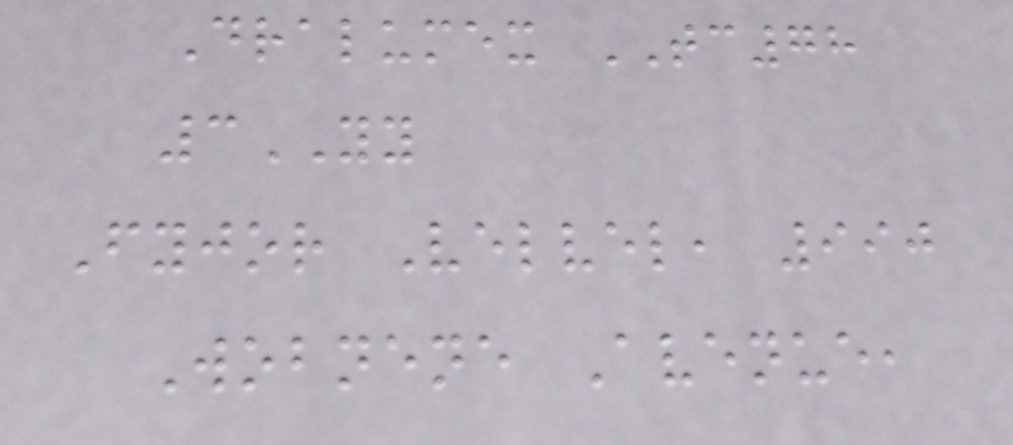Dralumex TC78
3YY
Fyjor Velvel, 990
Wobnene Avenue,
